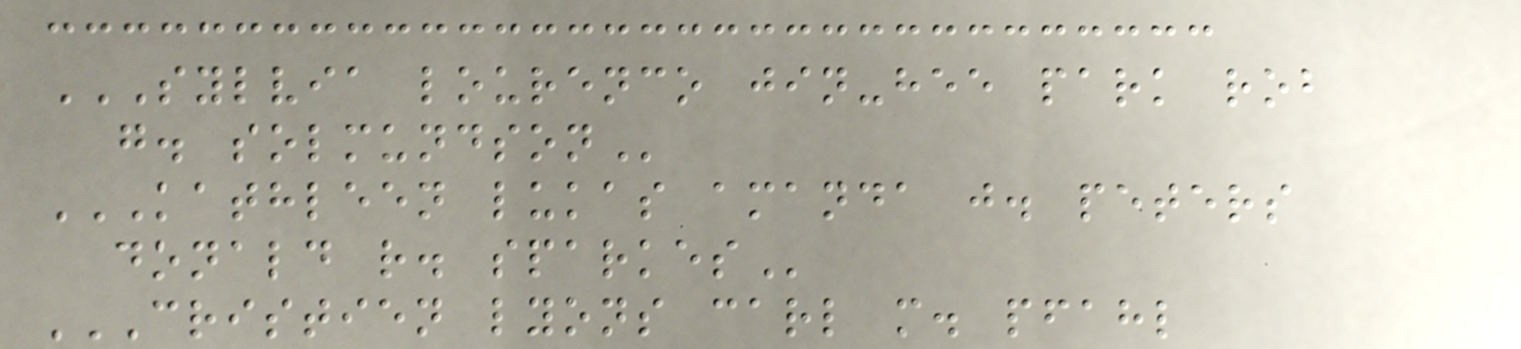SYLVIA LOURENCO JIN-HEE PARK ROB
G. SOLMUNDSON
KATHLEEN LUKAS AMANDA J. PETERS
DONALD R. SPARKES
CRISTIEN LYONS CARL M. PFAHL
